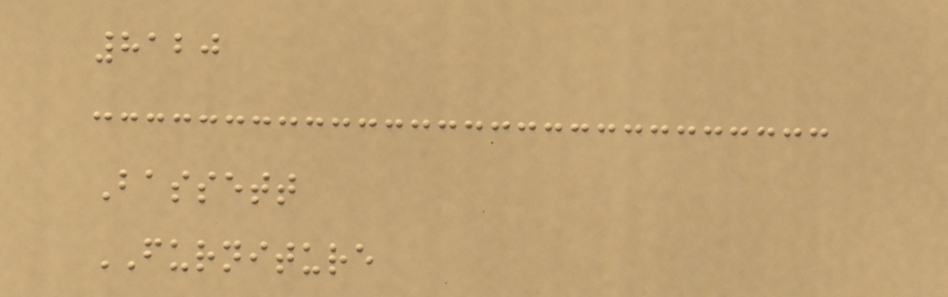8120
Bassett
FURNITURE
